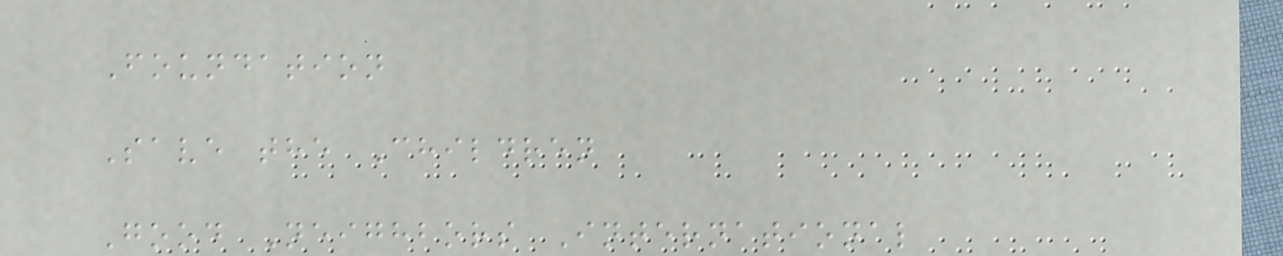Foundation
Save the Children
Good Neighbors International
